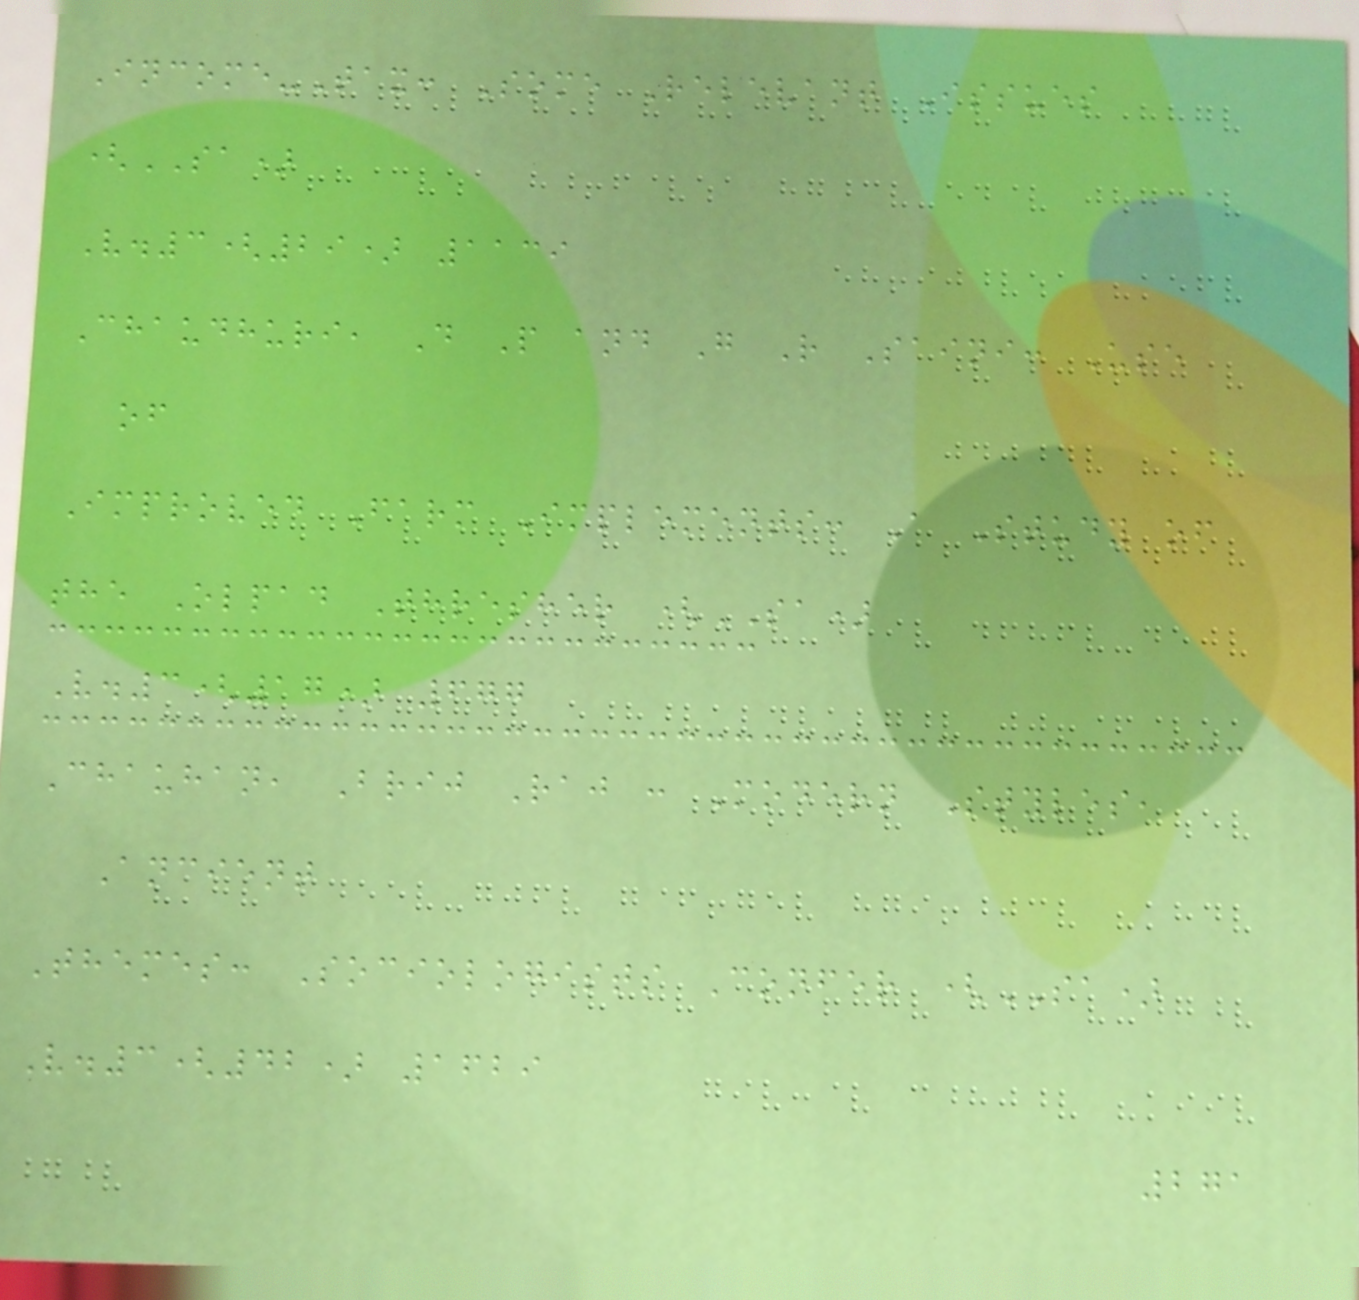Income-Tax: Some Relevant Issues
(SA)
V.3(29) 1139
Chaudhuri, D P and G R Saini: Use
of
Improved Farm Implements: A Study of
the Olpad Thresher (SA)
V.3(17) 677
Chauhan, Brij Raj : Modern Styles,
Ancient
Themes: Sociologists Confer (SA)
V.3(42) 1629
271
